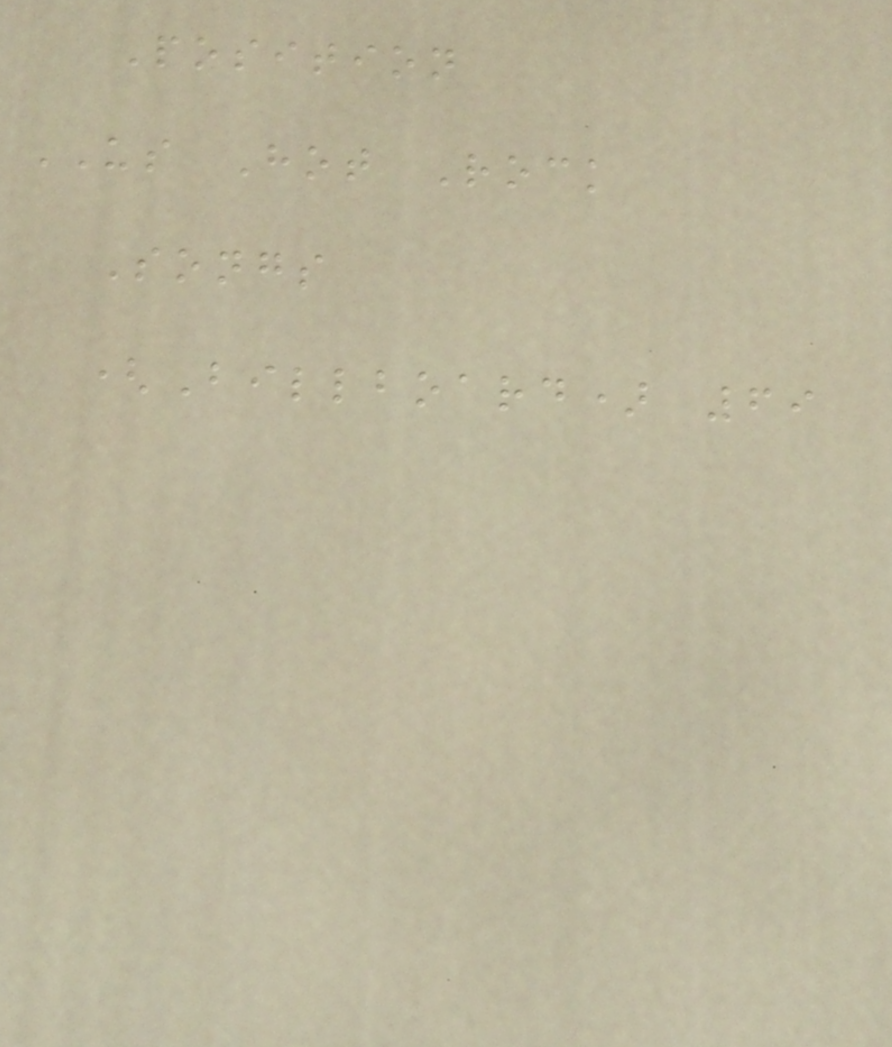Position
US Hot Rock
Songs
(Billboard) 69
